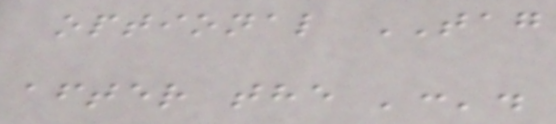optional TAG
after the ':'.
